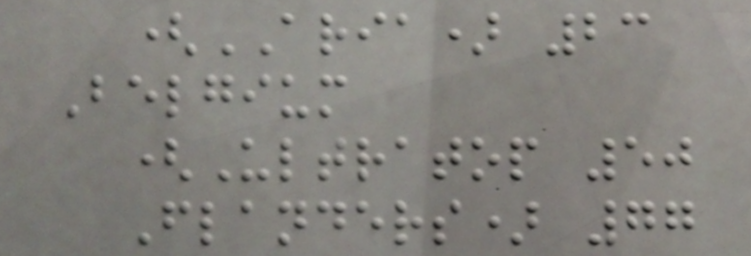(ARIA) 23
Belgium
(Ultratop 50
Flanders) 77
